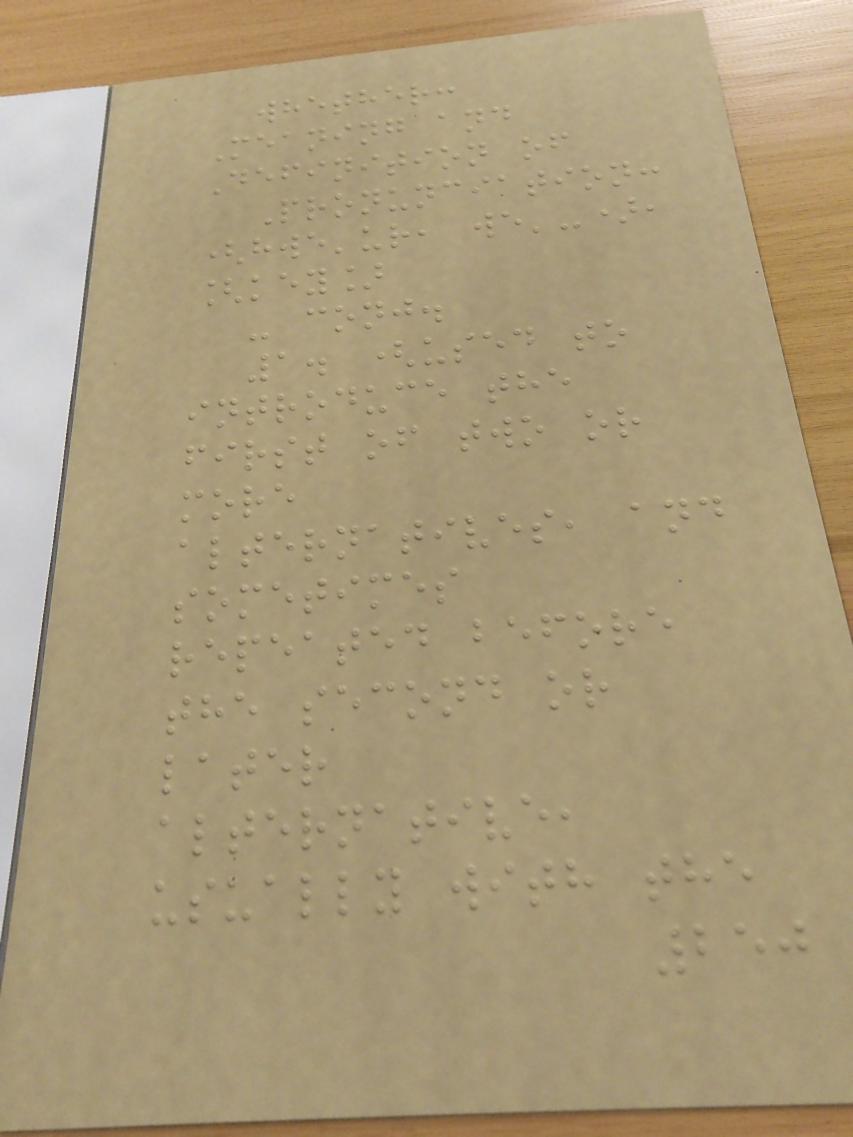whether:
Meaning and
Definition of
Pronunciation:
(hwe'ur, we'-),
[key]
- conj.
1. (used to
introduce the
first of two or
more
alternatives, and
sometimes
repeated before
the second or
later
alternative,
usually with the
250
